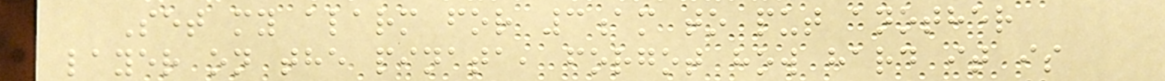Set my alarm for 3am to put another
layer on the pinata, forgot how hard it is
